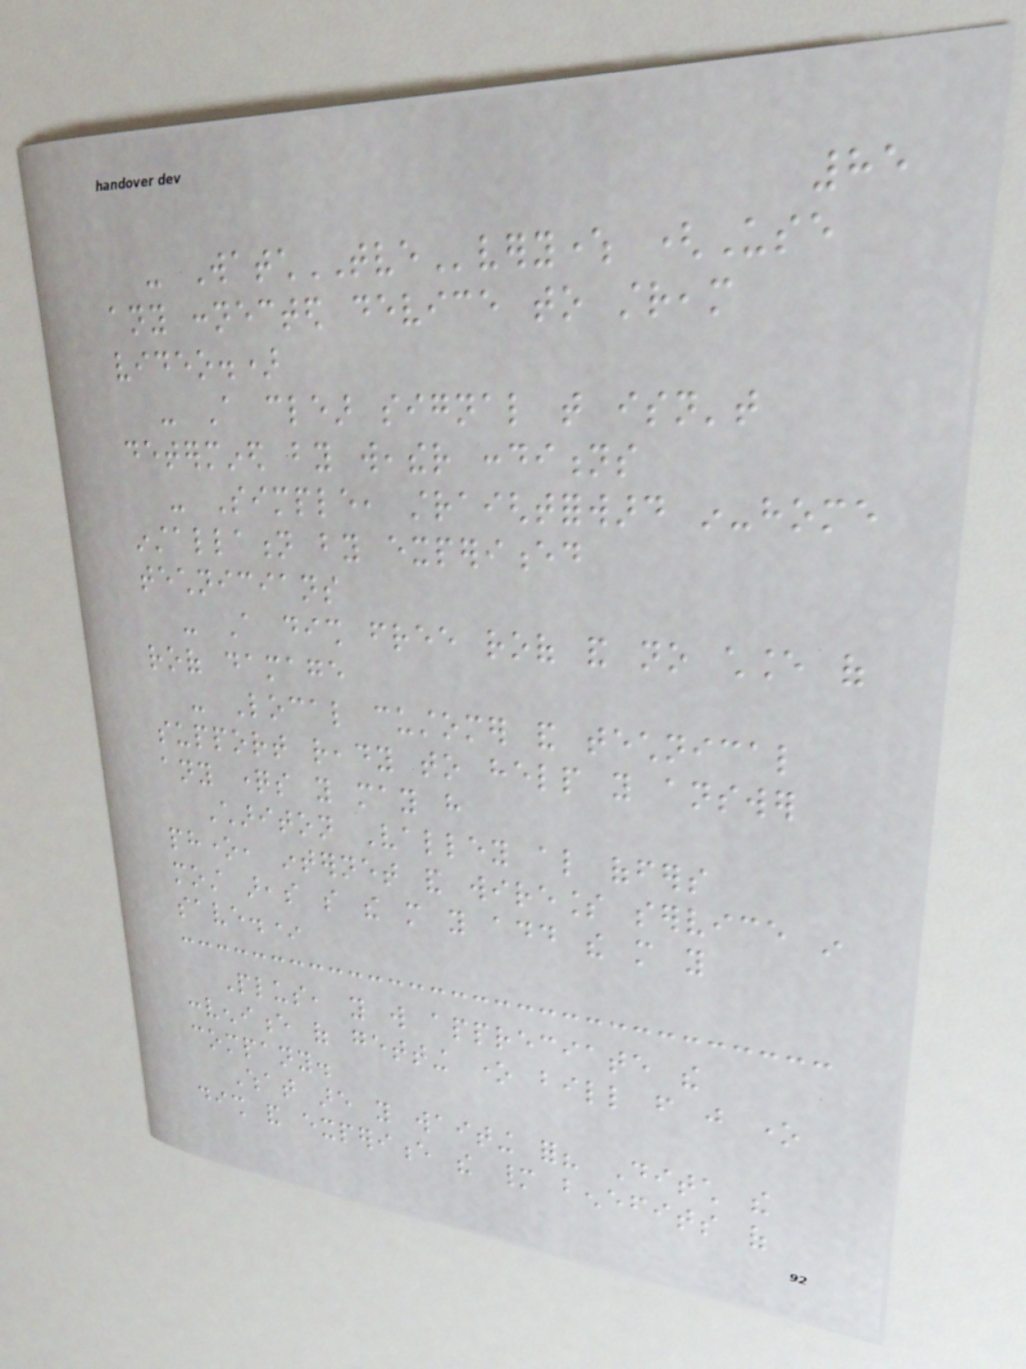85
- WatchTVEverywhere (Use
any connected device to stream
video.)
- A clear signal that isn't
determined by weather conditions
- Simple, straightforward in-home
installation by experienced
technicians
- A dish free roof and no chance of
roof damage
- Local customer and technical
support ready to help you answer
any questions you may have
Chariton Valley also offers
phone, internet and wireless service in
most areas so the more you add the more you
save.*
Plus, you will appreciate the
convenience of getting one bill from just one
company.
What are you waiting for? Ditch the
dish and experience the many benefits of
